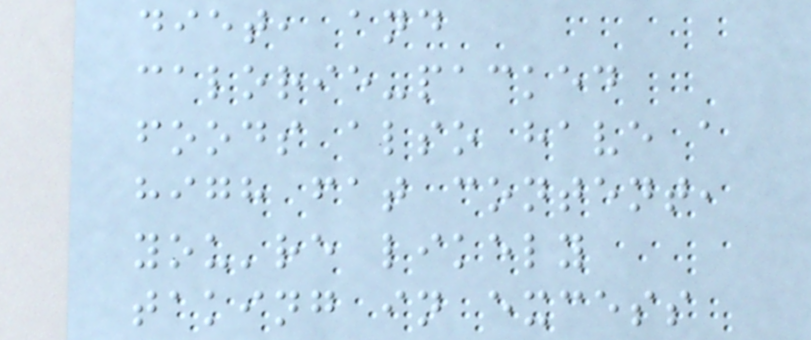diet, and
calorie-packed
foods also have a
high fat content,
you're likely
taking in excess
